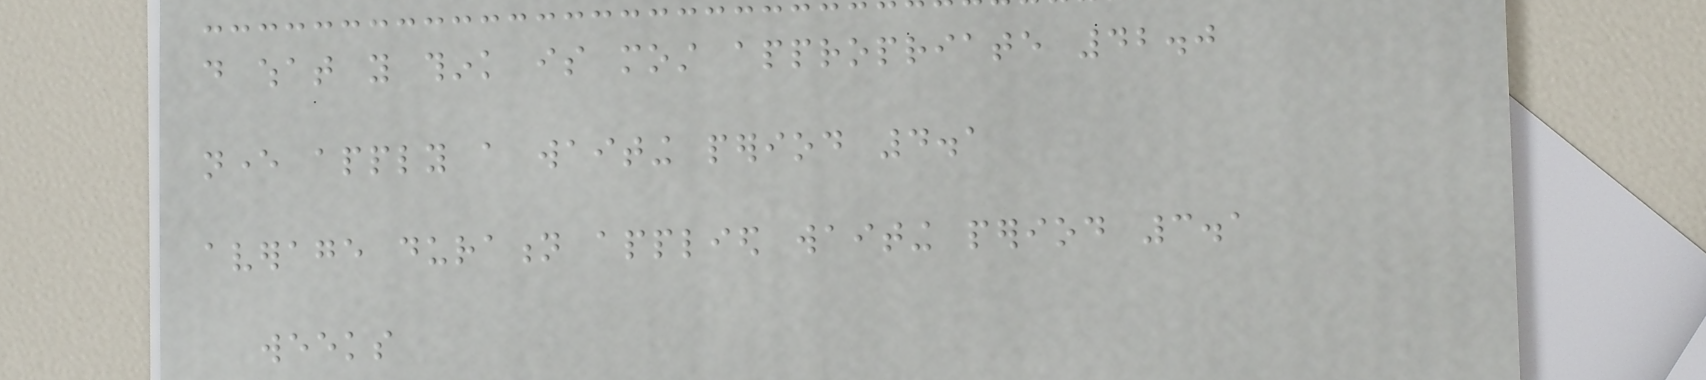do what you think is most appropriate 42.0
never apply a waiting period 4.1
average duration applied waiting period 3.1
weeks
